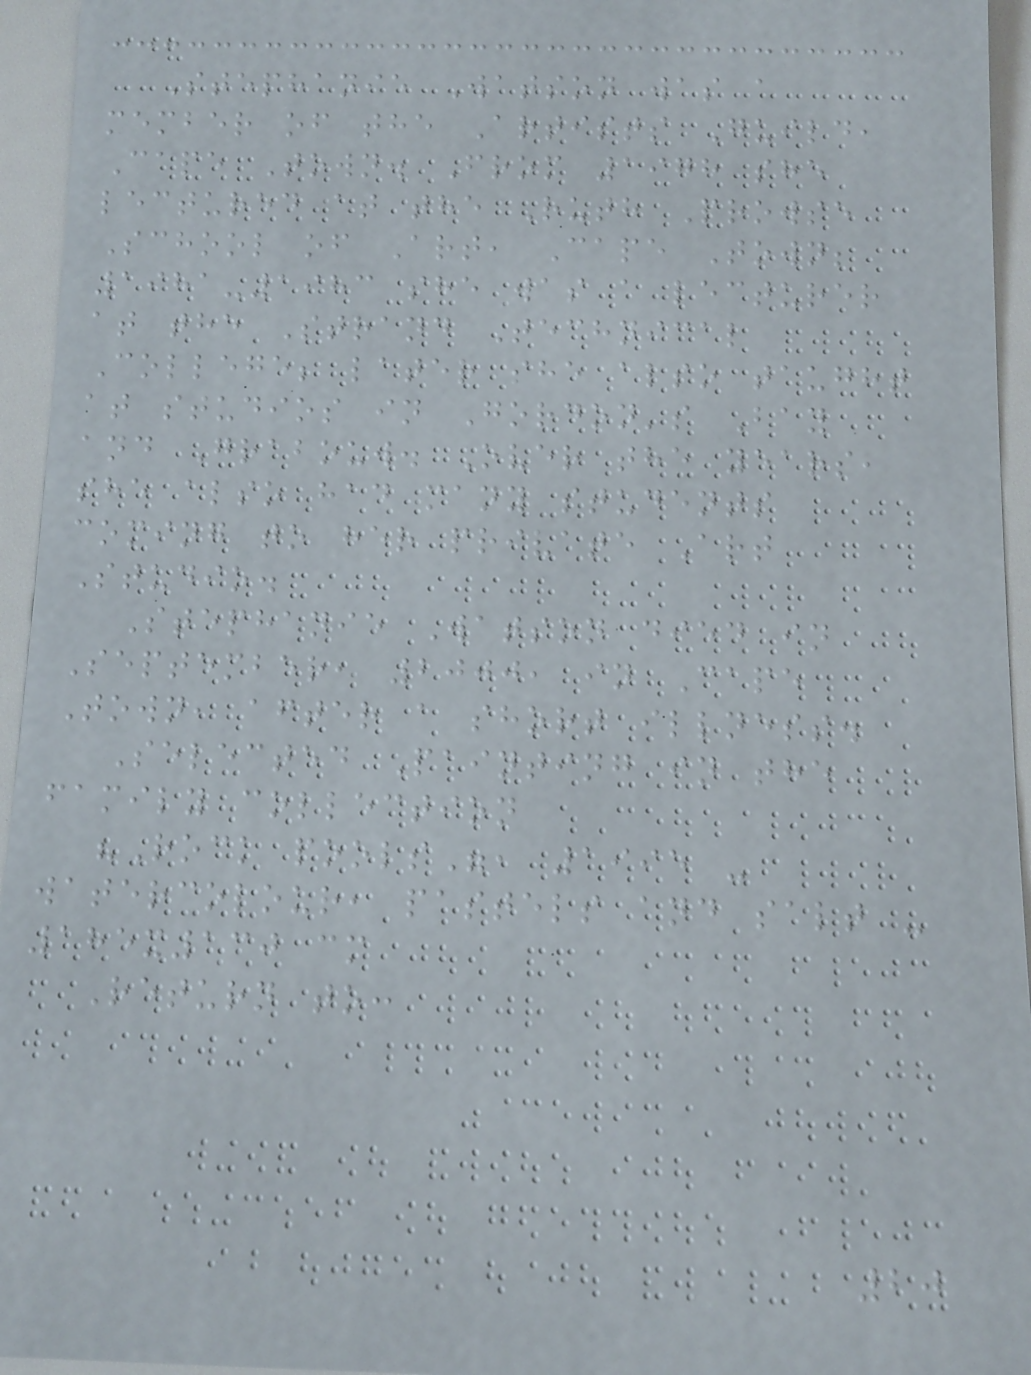Stephanie Watson was a
member of the Artists Guild,
Cape Town. From 1978 she
lectured at the Ruth Prowse
School of Art, Cape Town;
1981-1983 she was a lecturer
at the Strand Technical
College; later she also taught
at studios in Gordon's Bay
and Grabouw. Over the years,
she also had many students
coming to her private Art
Studio.
Stephanie Watson died in
September, 2000, in Cape
Town, after a short illness.
Selected Painting in the
family collection
"Rock pools", 1995 -
watercolour, pastels and salt -
185x130 cm
Return to:
20
